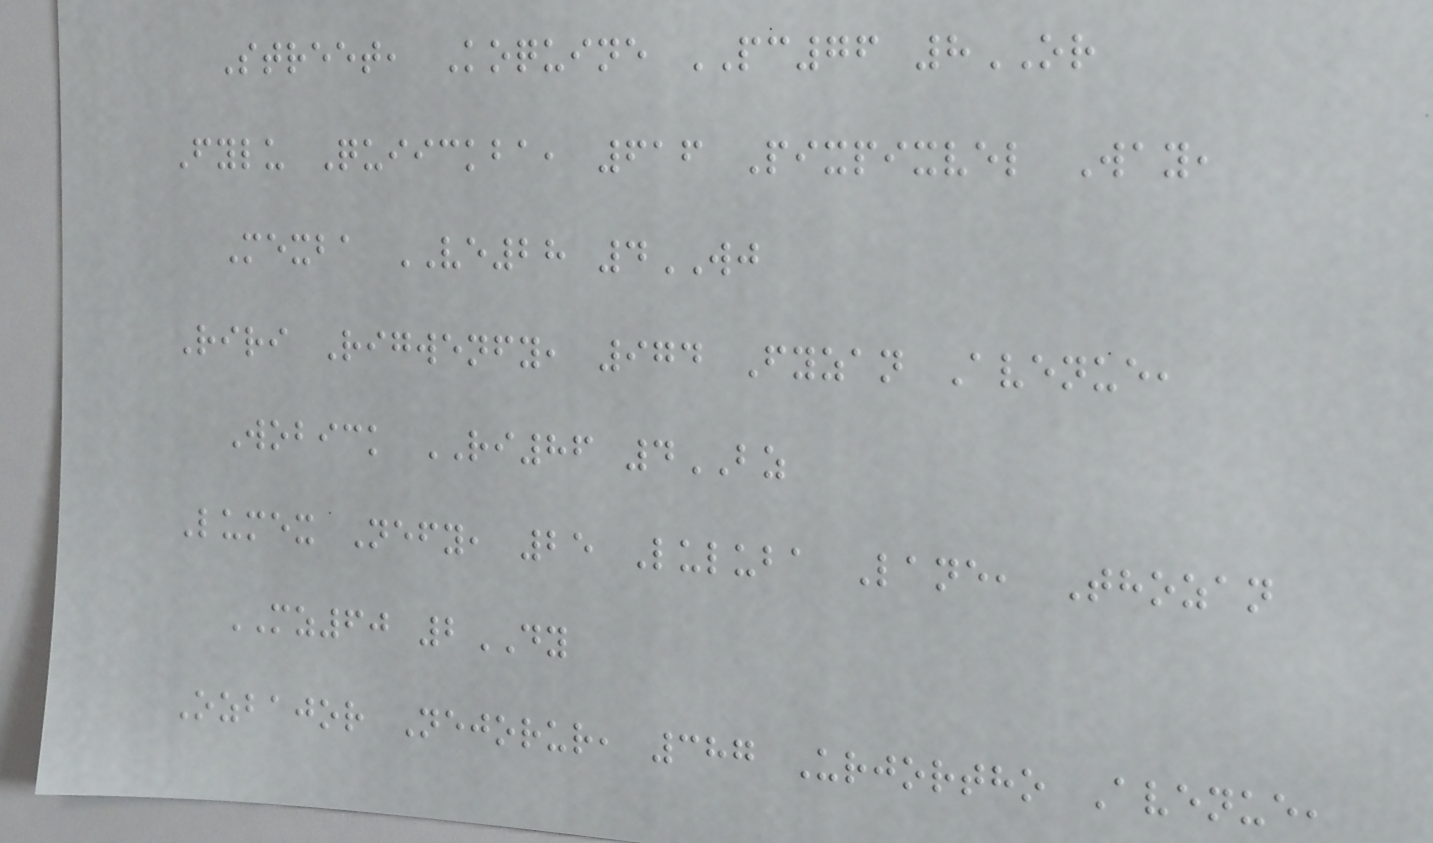Street, Koquine PC76 8OR
Fylu Quiickba, 616 Pixpixvel Way,
Mexba VE28 4WJ
Riri Rigwenfy, 974 Fyzan Avenue,
Wobick RI86 4BZ
Lumex Nefy, 25 Luluba Lane, Thozan
MZ60 2DY
Ozbajor Nejorur, 387 Urjortho Avenue,
